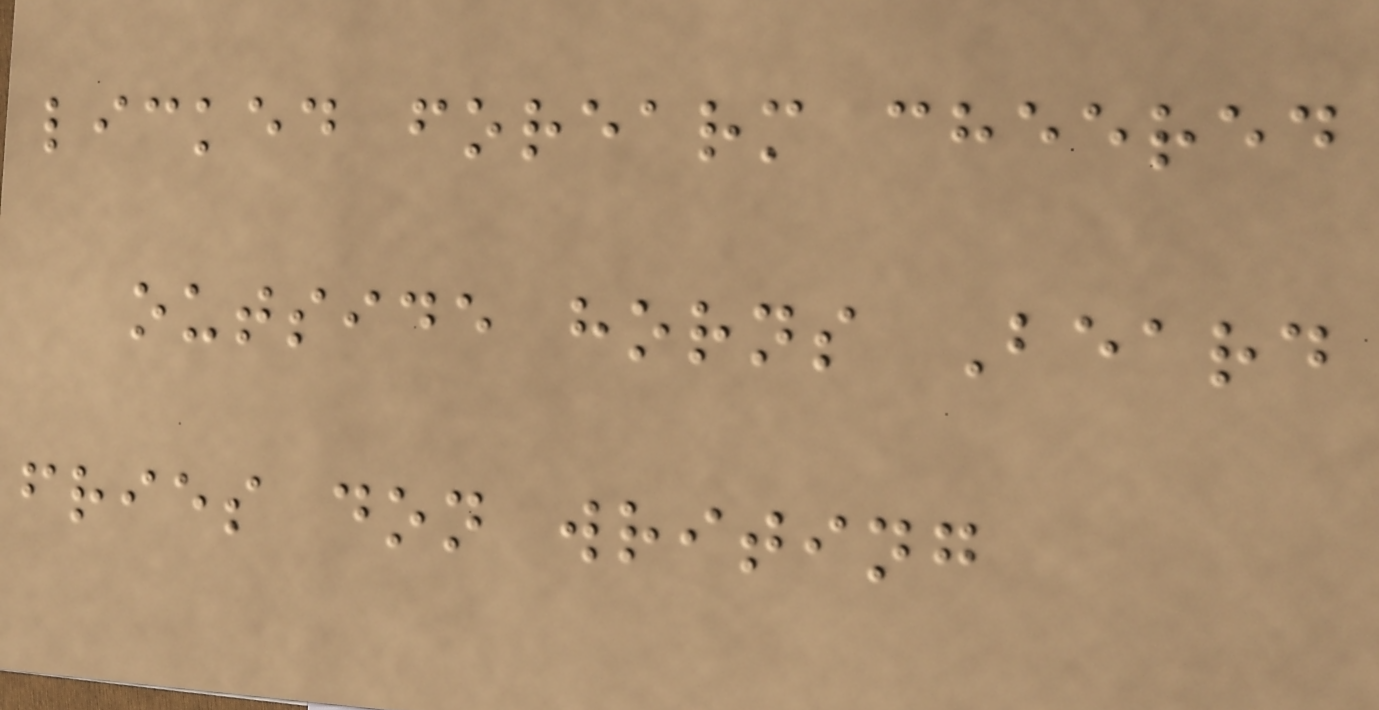licked forearm cheered
outside horns Beard
fries don writing
